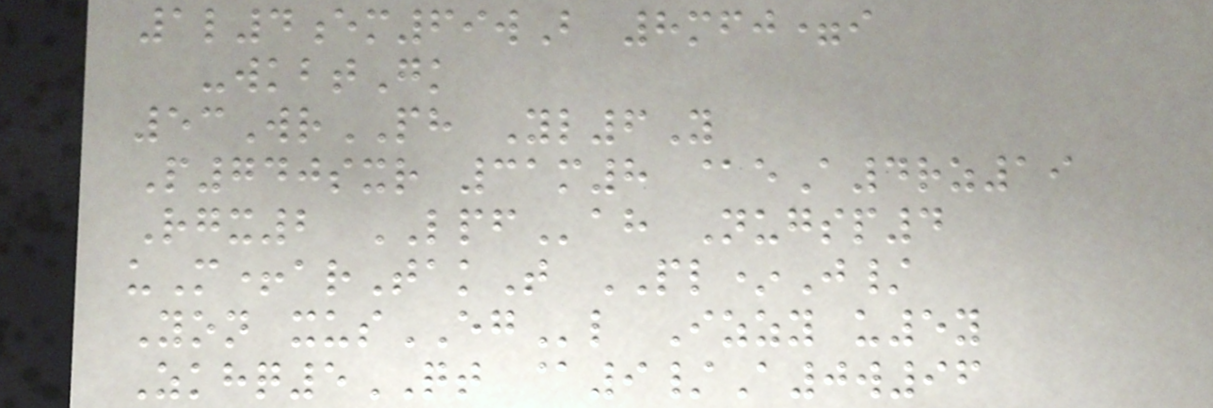1l4em69wB 8mfj=i
-wkbtGk
53WrPH Yl6Y
P740sxr 31m8 @eA4rz19
Rgx2 LPFah Nugsp4
uM+arTakT PL*J/
Yon xusEGl Izzy u5y
Zkhq5QT @9/A0w96
